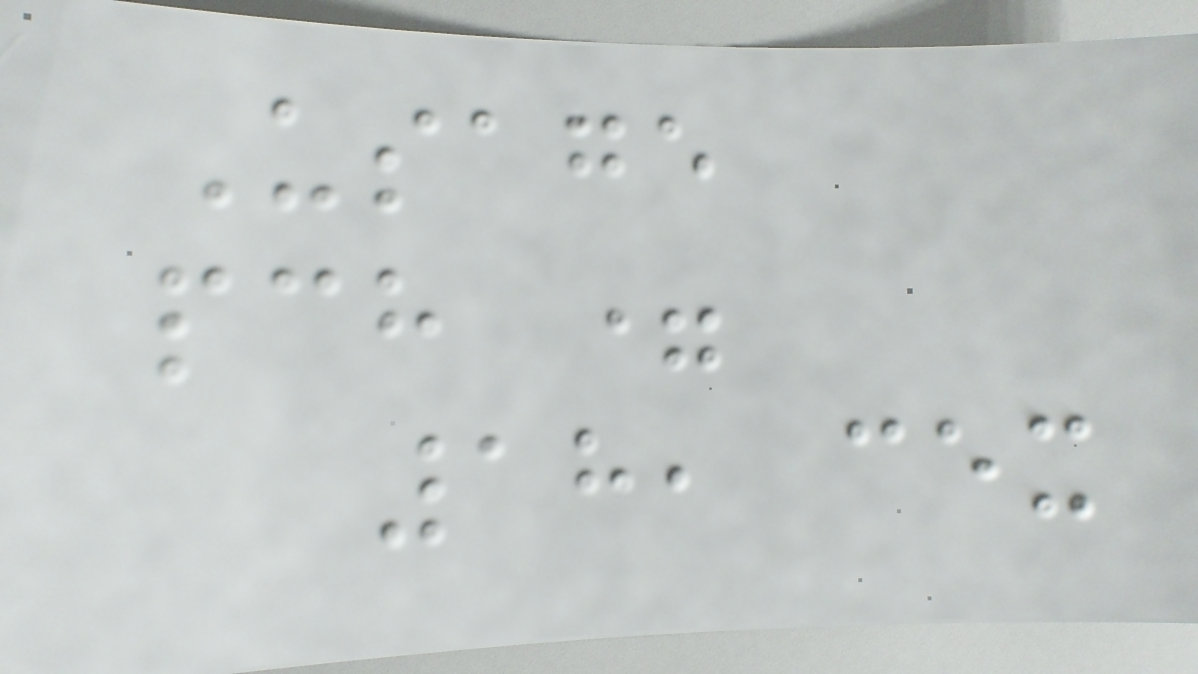Usage
pch =
18, cex
